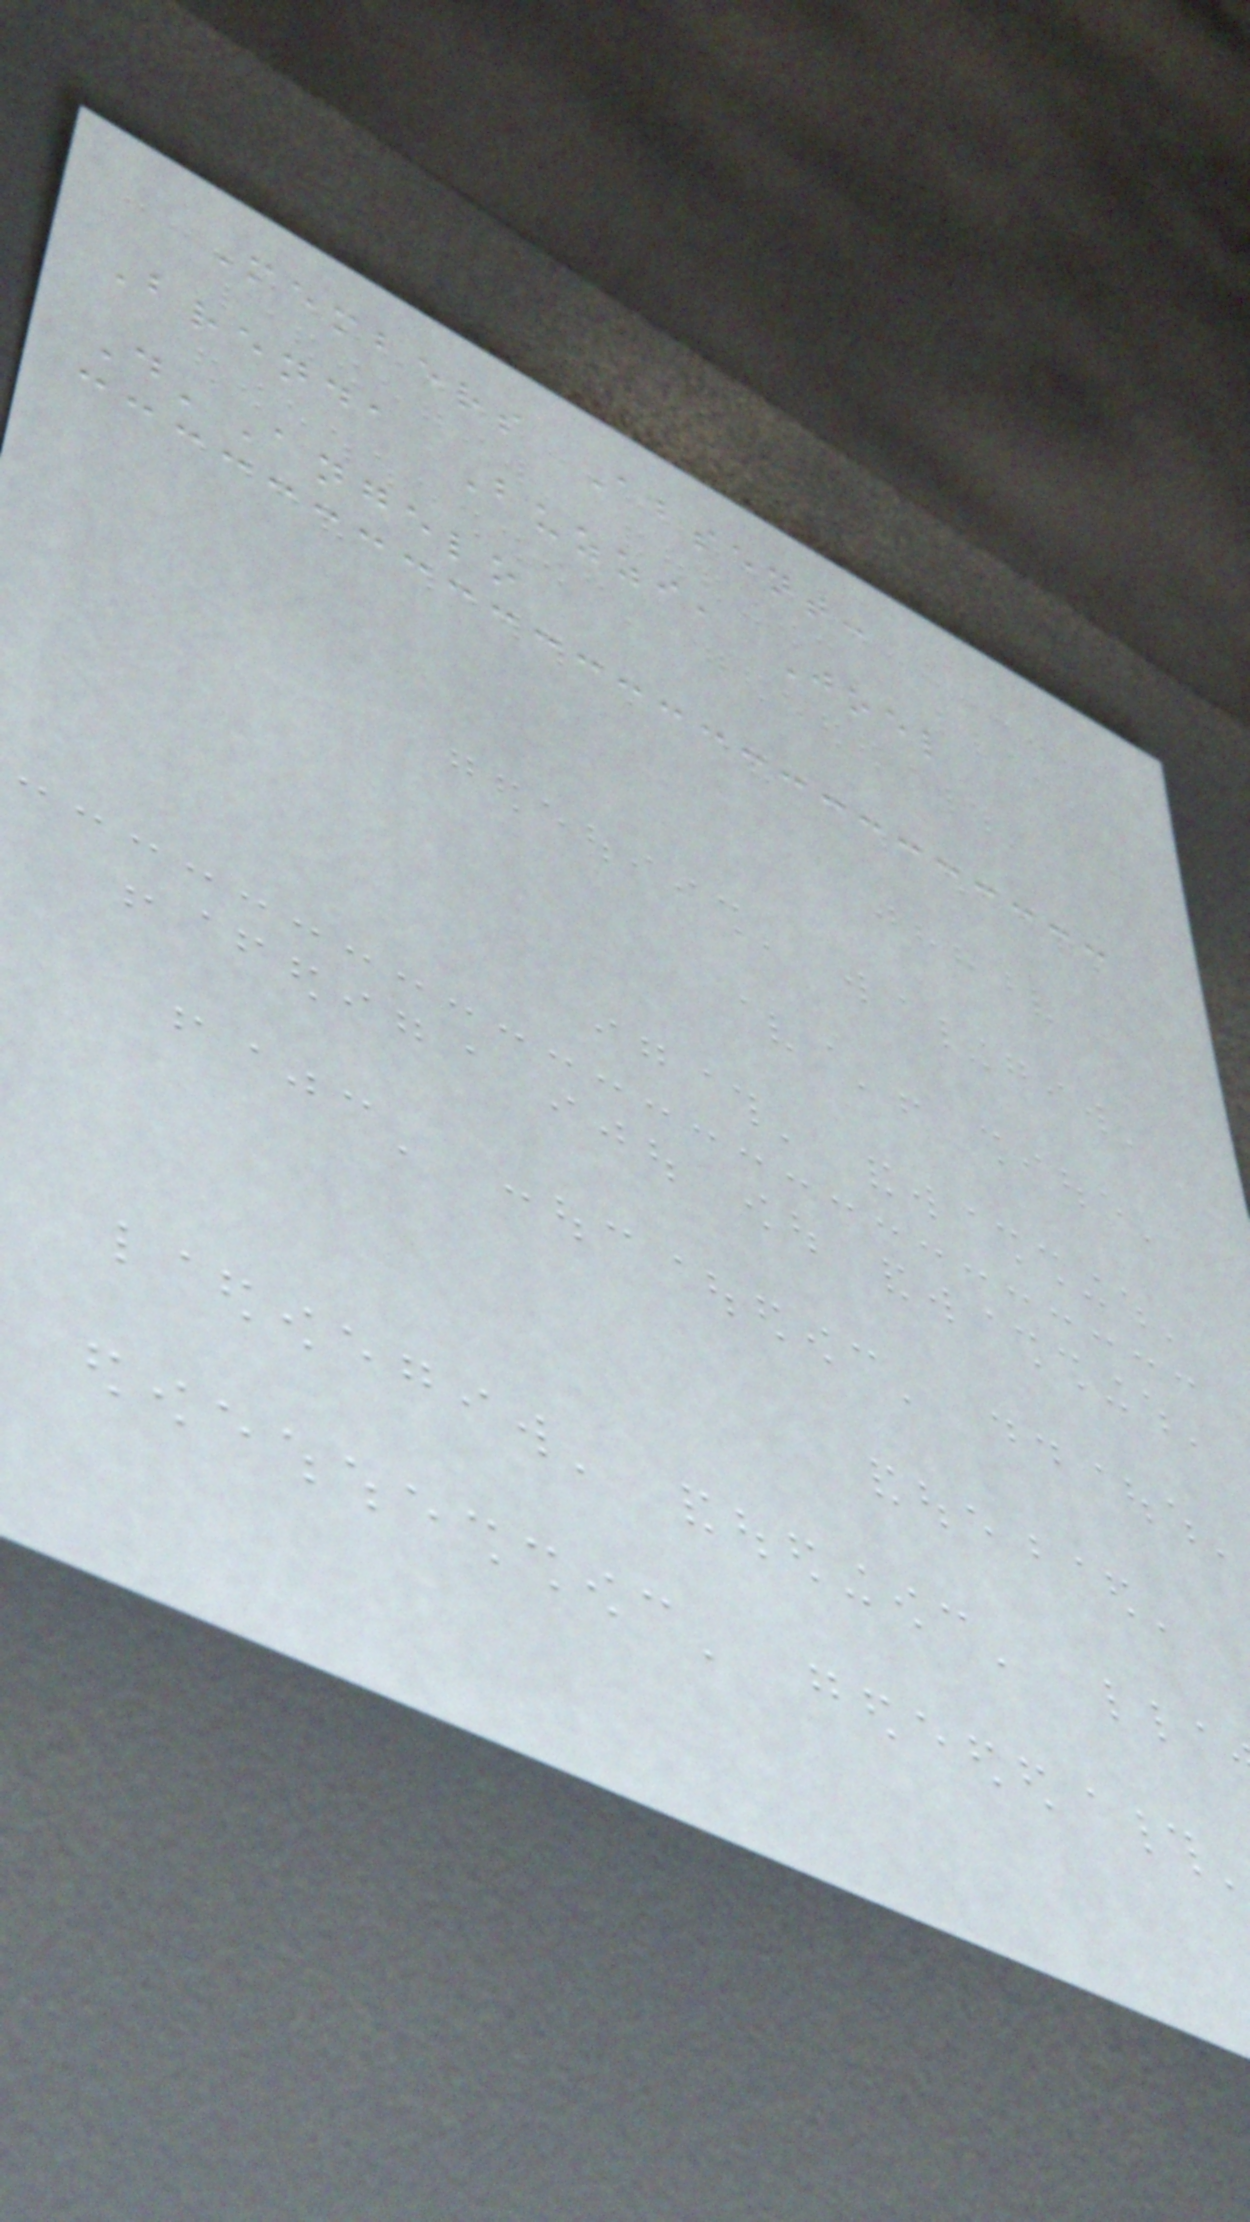Members Absent:
Brenda Buzzi, Joel
D'Angelo
